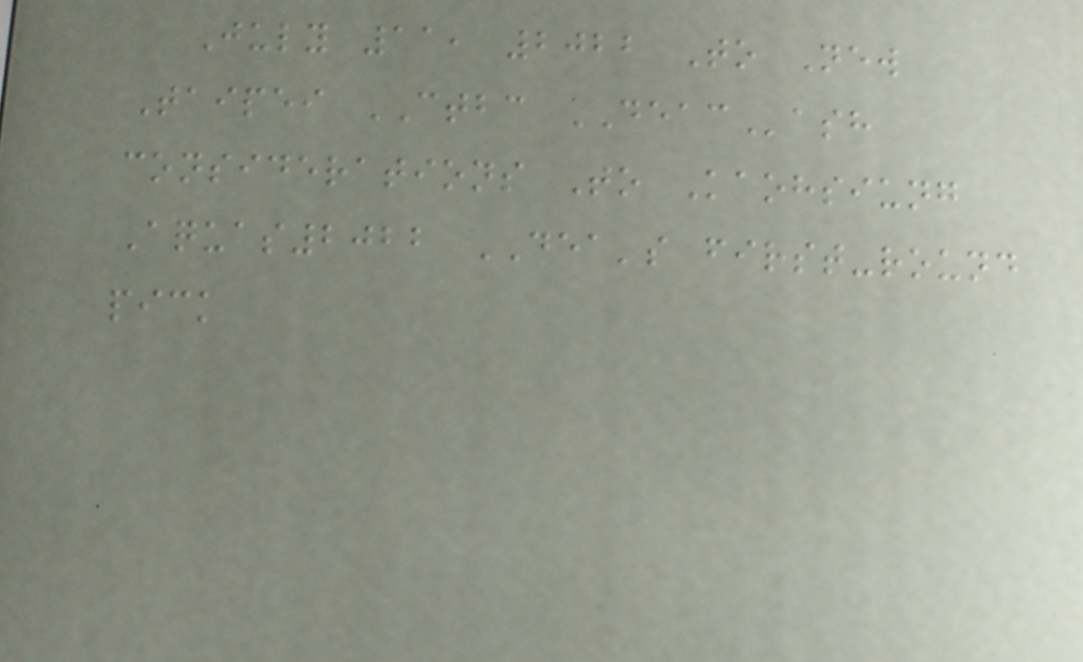July 11, 2022 To New
Taipei CTBC DEACash
considerations To Kaohsiung
Aquas2022 DEA's first-round
pick
